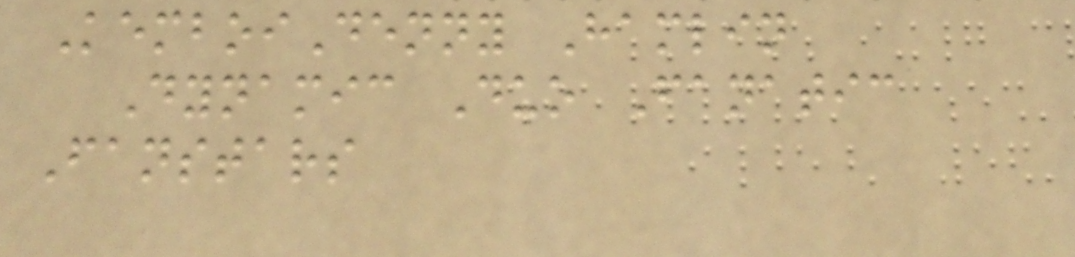KemboiDenny Hamlin
Dynamic Duo Fanatic
Fanstars
